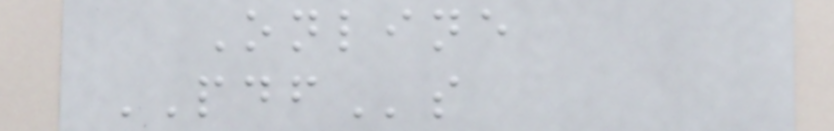Online
PDFs
